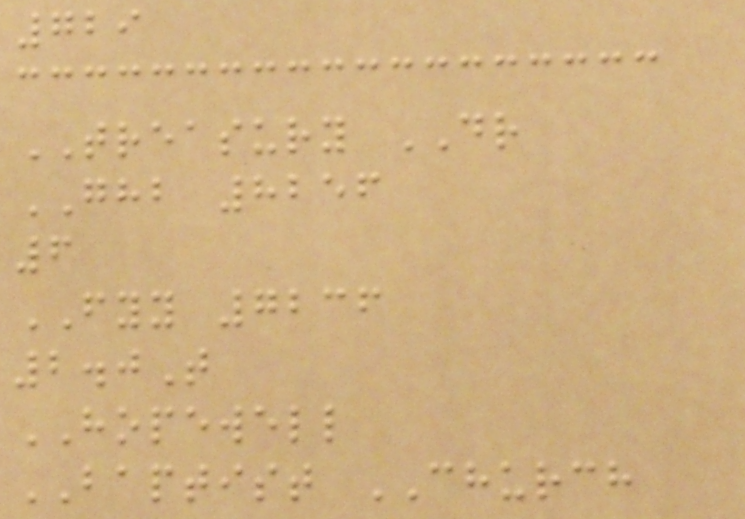729
TREASURY DR
GHB 8256
6
FYY 7236
2.0T
HOPEWELL
BAPTIST CHURCH
